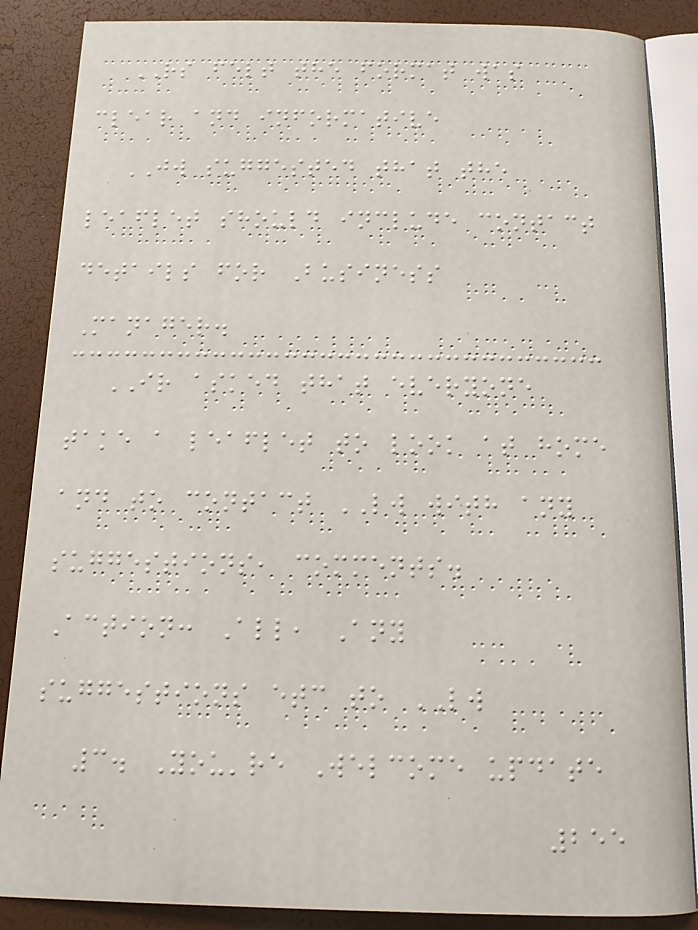RS felt the format was
clear and informative
JW suggested that the
leaflet should include contact
details for Business
Manager.
IR asked that everyone
take a leaflet to look at home
and to contact LW with any
suggestions, comments.
Action: All, Any
suggestions etc to LW
3. You're Welcome update
255
